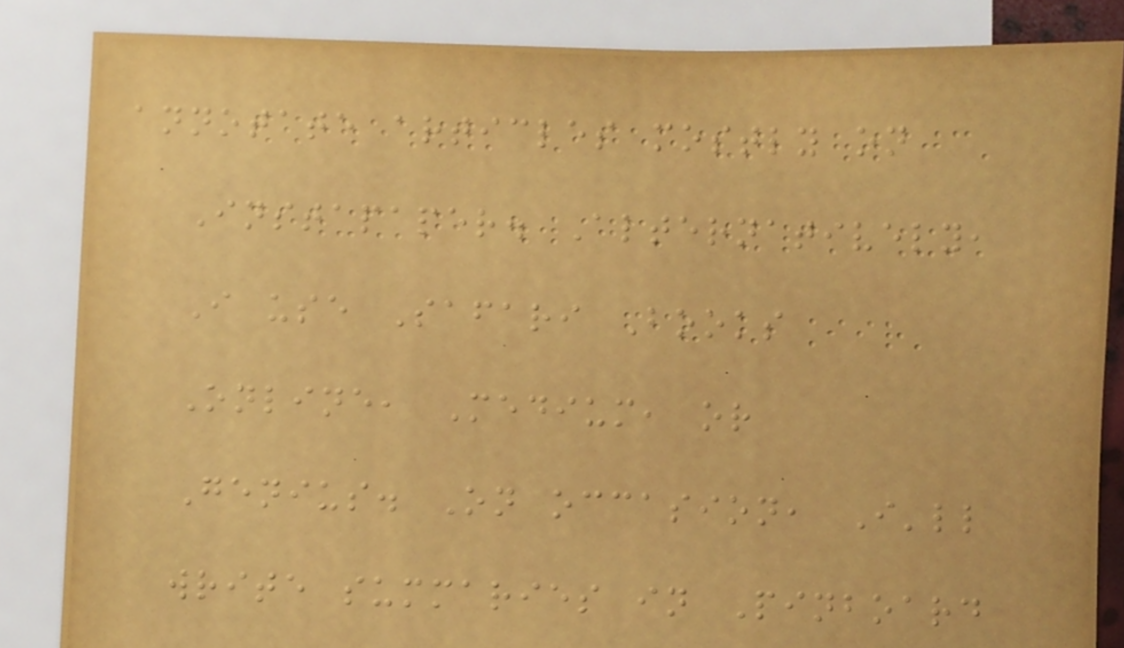annotate articles mostly on
Instapaper. Alternatively,
I use Safari Books
Online, Medium, or
Genius. On occasion, I'll
write summaries in Pinboard
